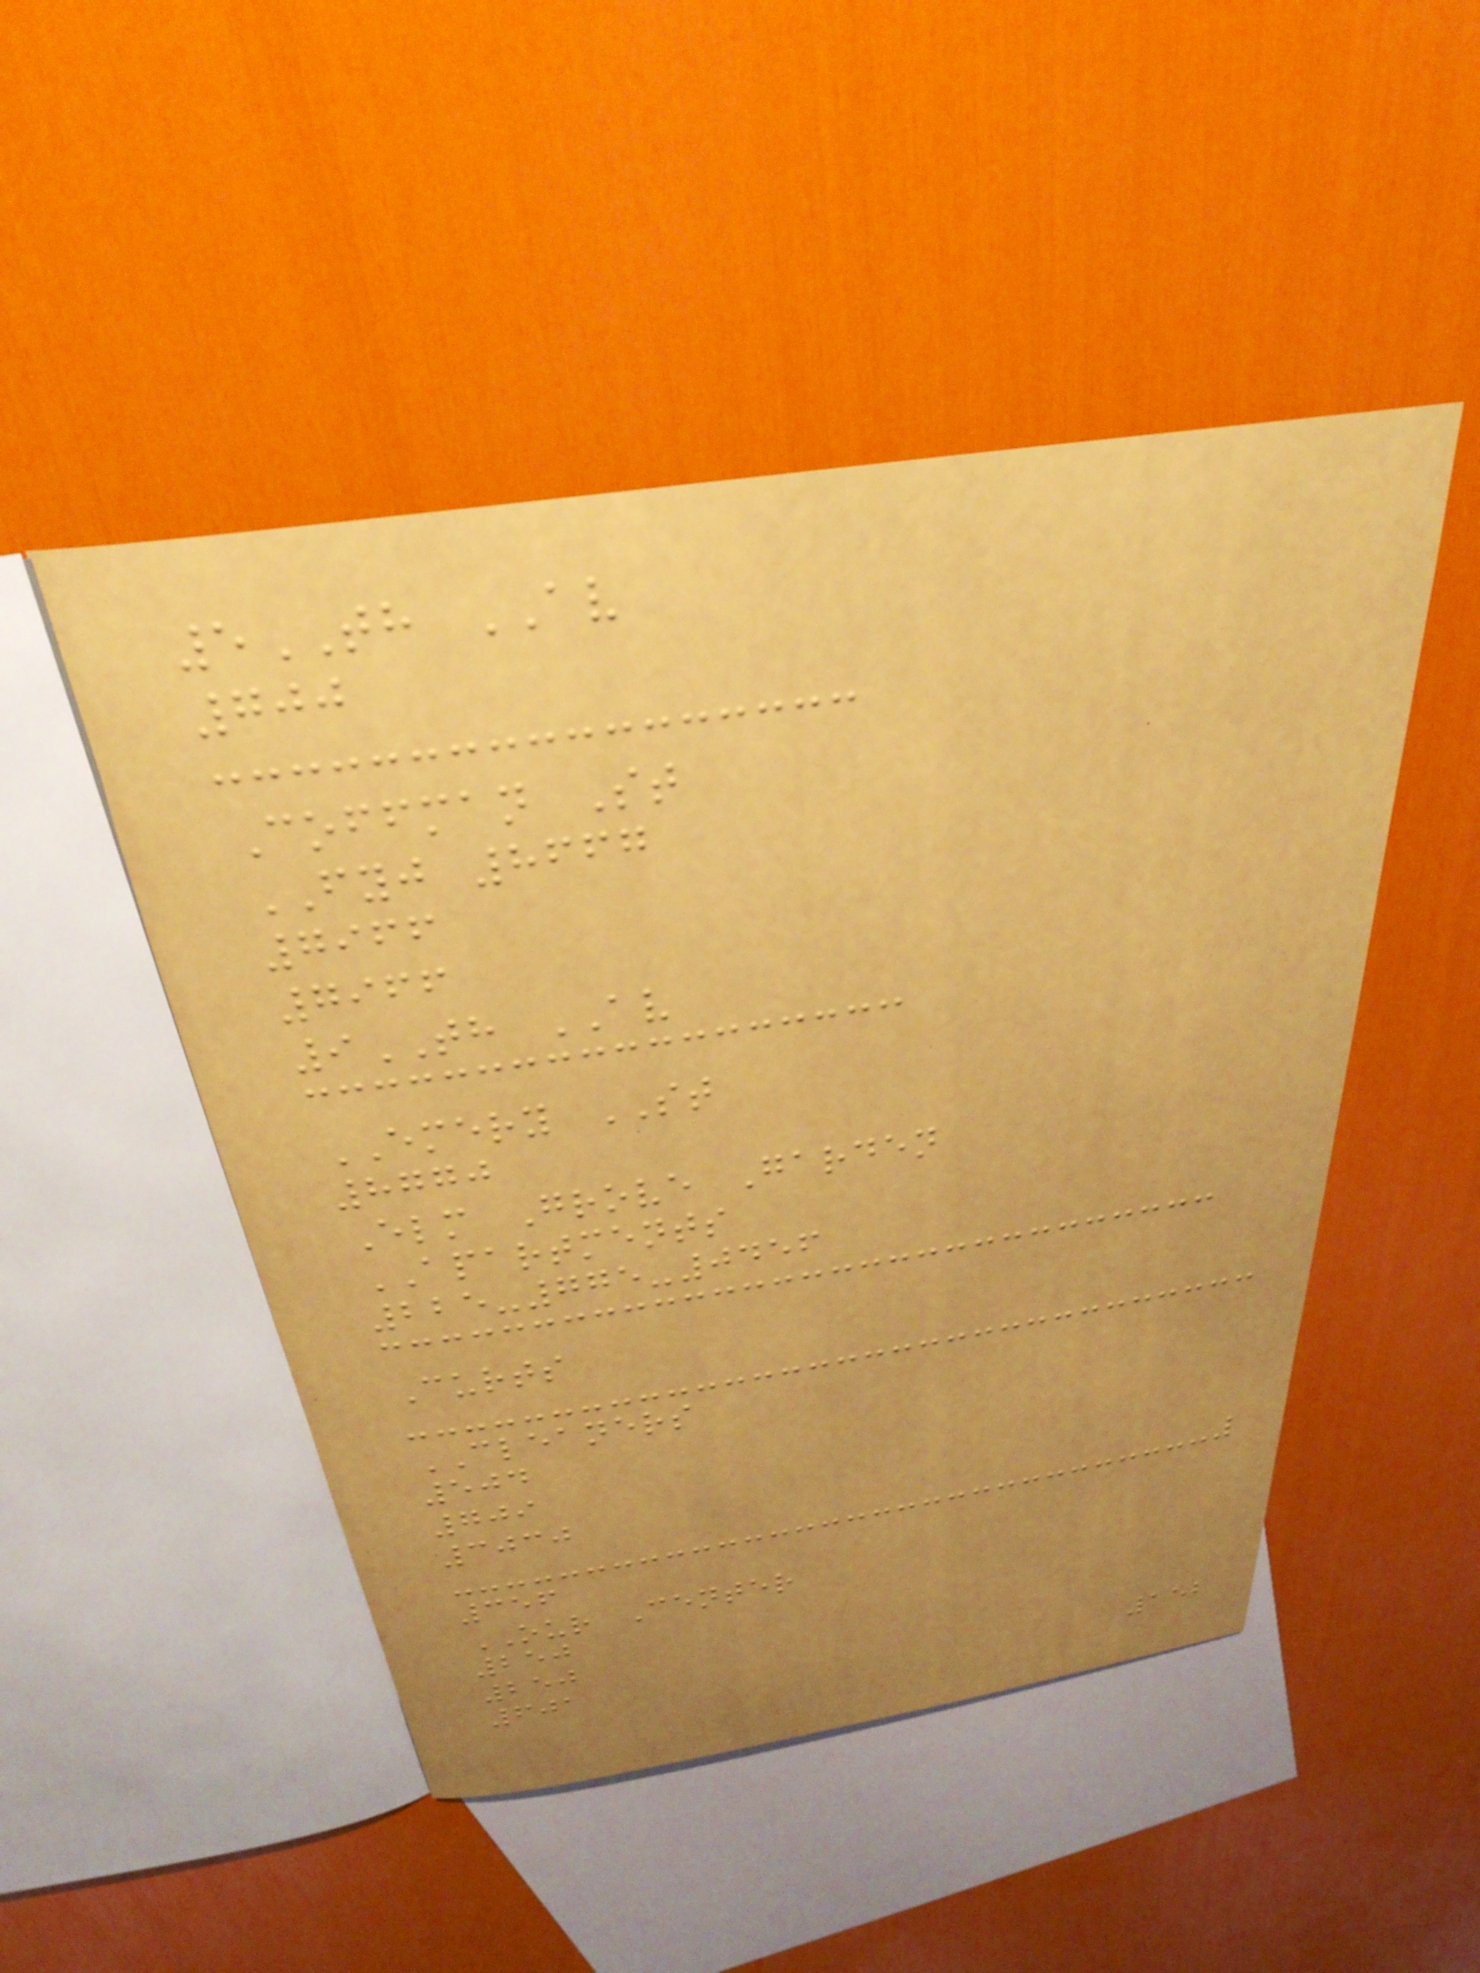5TH AV
700
Coffman St
FYJ 8667
7966
7966
9TH AV
EMERY ST
8770
Elm Grove Garden
APARTMENTS
225-775-0456
Curts
CLEANERS
504
709
3030
356
OUR Center
250
250
601
152
